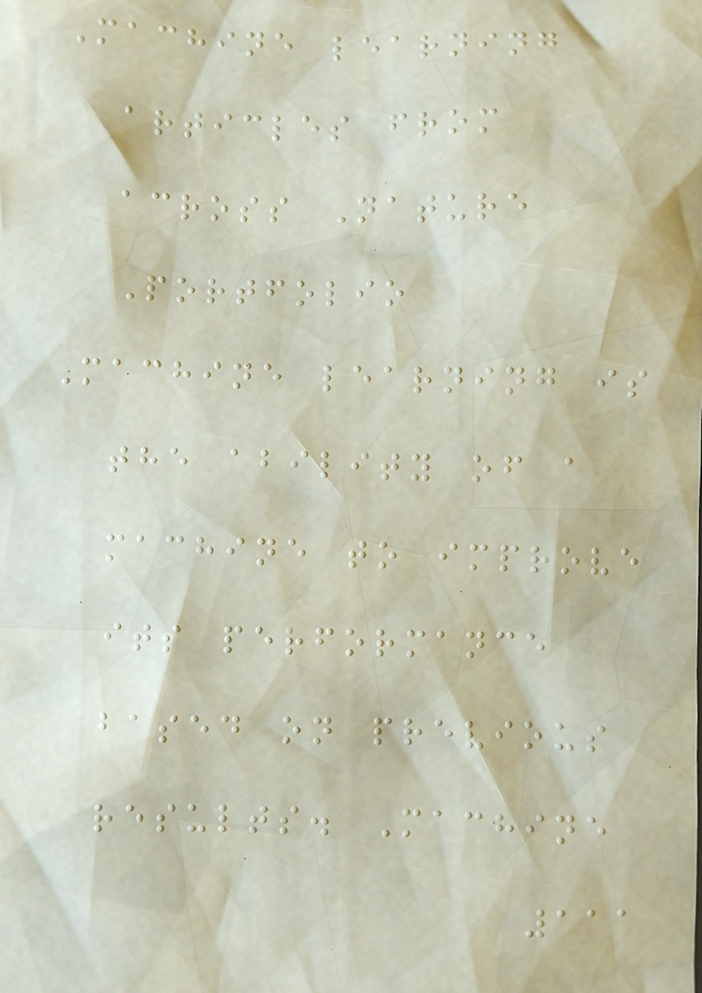Machine learning
articles from
across Nature
Portfolio
Machine learning is
the ability of a
machine to improve
its performance
based on previous
results. Machine
111
